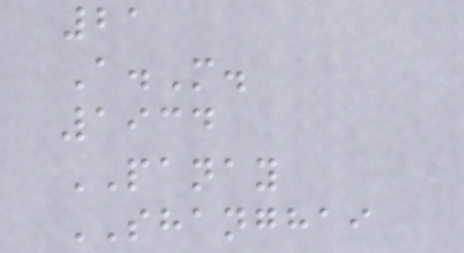21
A.M.
1934
PANAY
SHANGHAI
